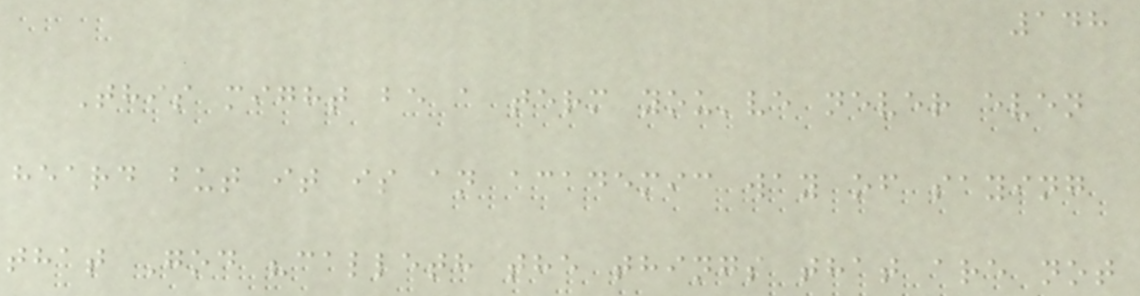148
This might be a term you've never even
heard but it is an academic way of saying
that God "calleth the things that are not
